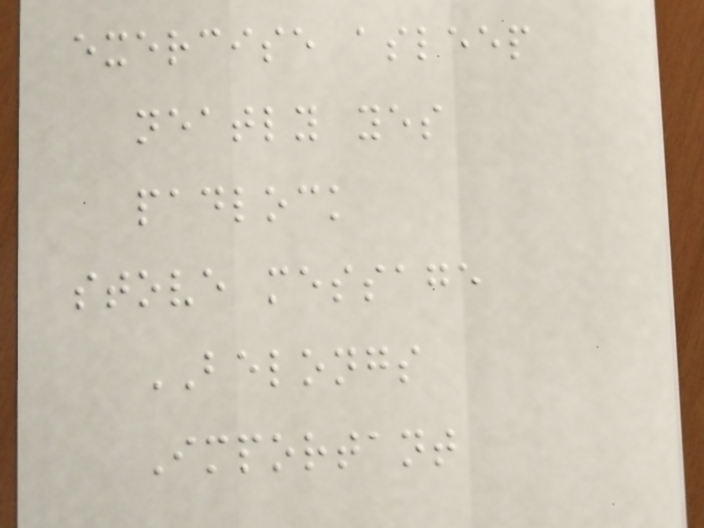exercise asleep
neatly yes
padlock
stove message
BELONGS
Important
